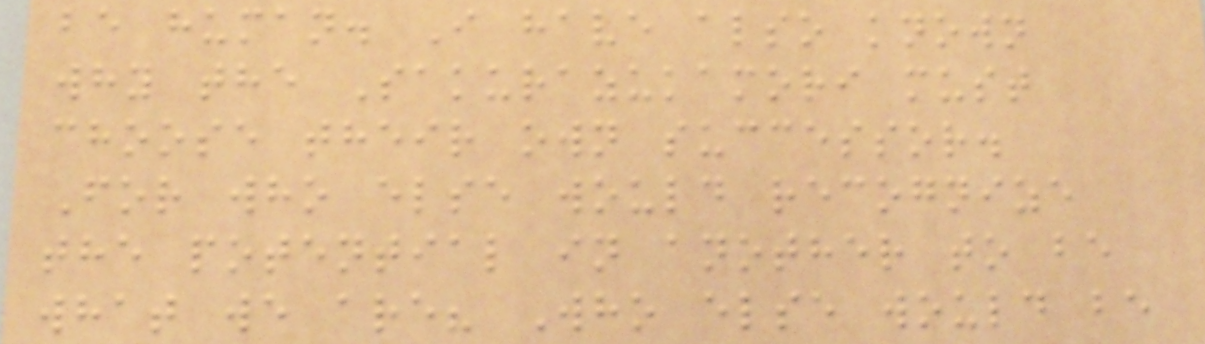be human. I have also known
why the Sakurazukamori must
choose their own successor.
For who else would recognize
the potential in another to be
what we are? Who else would be
